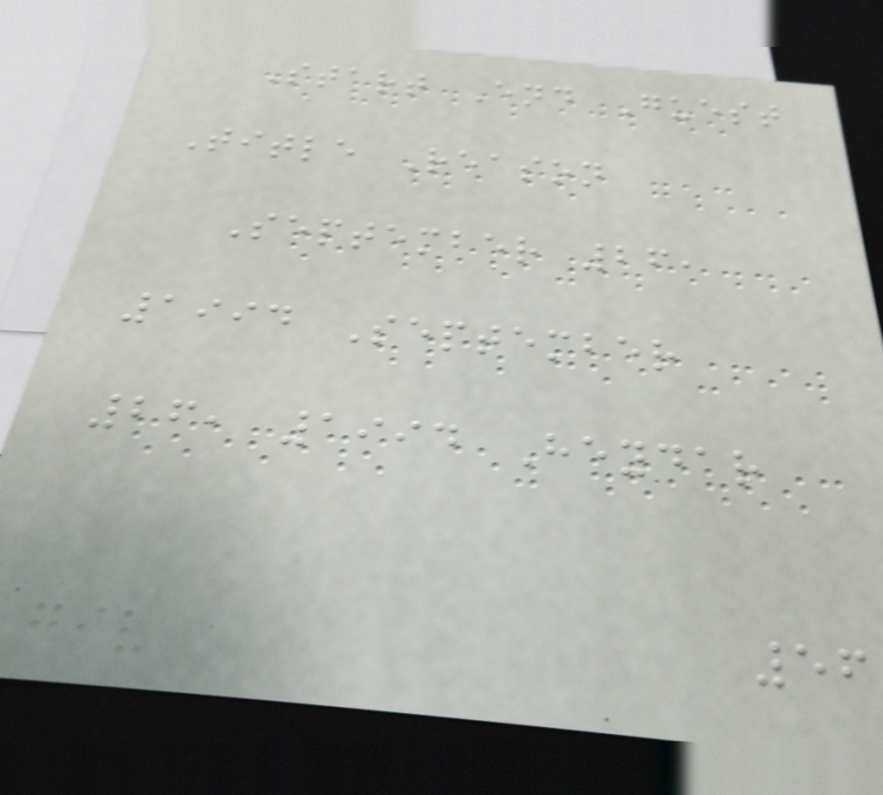Start End Guest
Title Reason
September 26,
1994 September
26, 1994 Heydar
56
